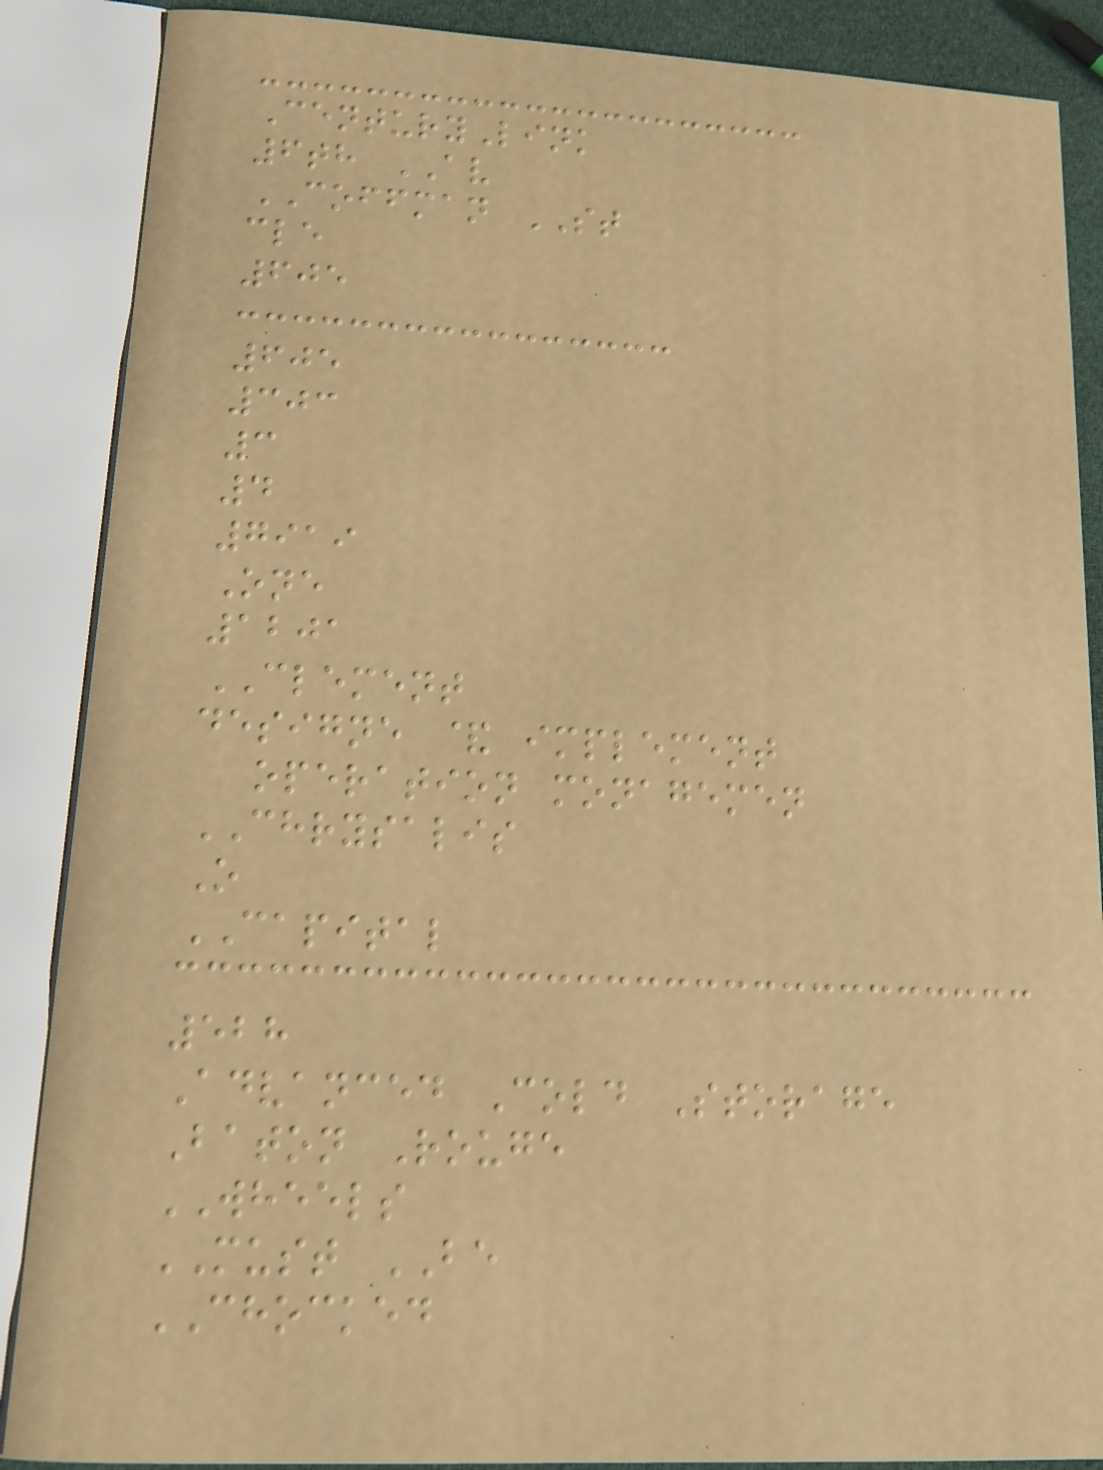CenturyLink
6th AV
COFFMAN ST
cle
605
605
303
3
4
7919
One
1201
CLEMENT
designe & implement
operation monagemen
CHRYSALIS
O
CAPITAL
528
Advanced Cold Storage
Baton Rouge
WHEELS
MUST BE
CHOCKED
